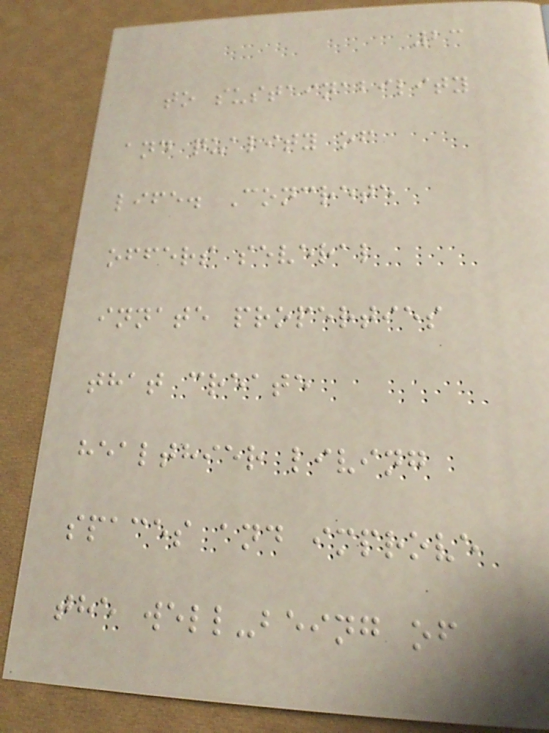23
to sustainability
and quality of
life. Concrete
offers several
innate properties
that create
healthier living
spaces and improve
the well-being of
